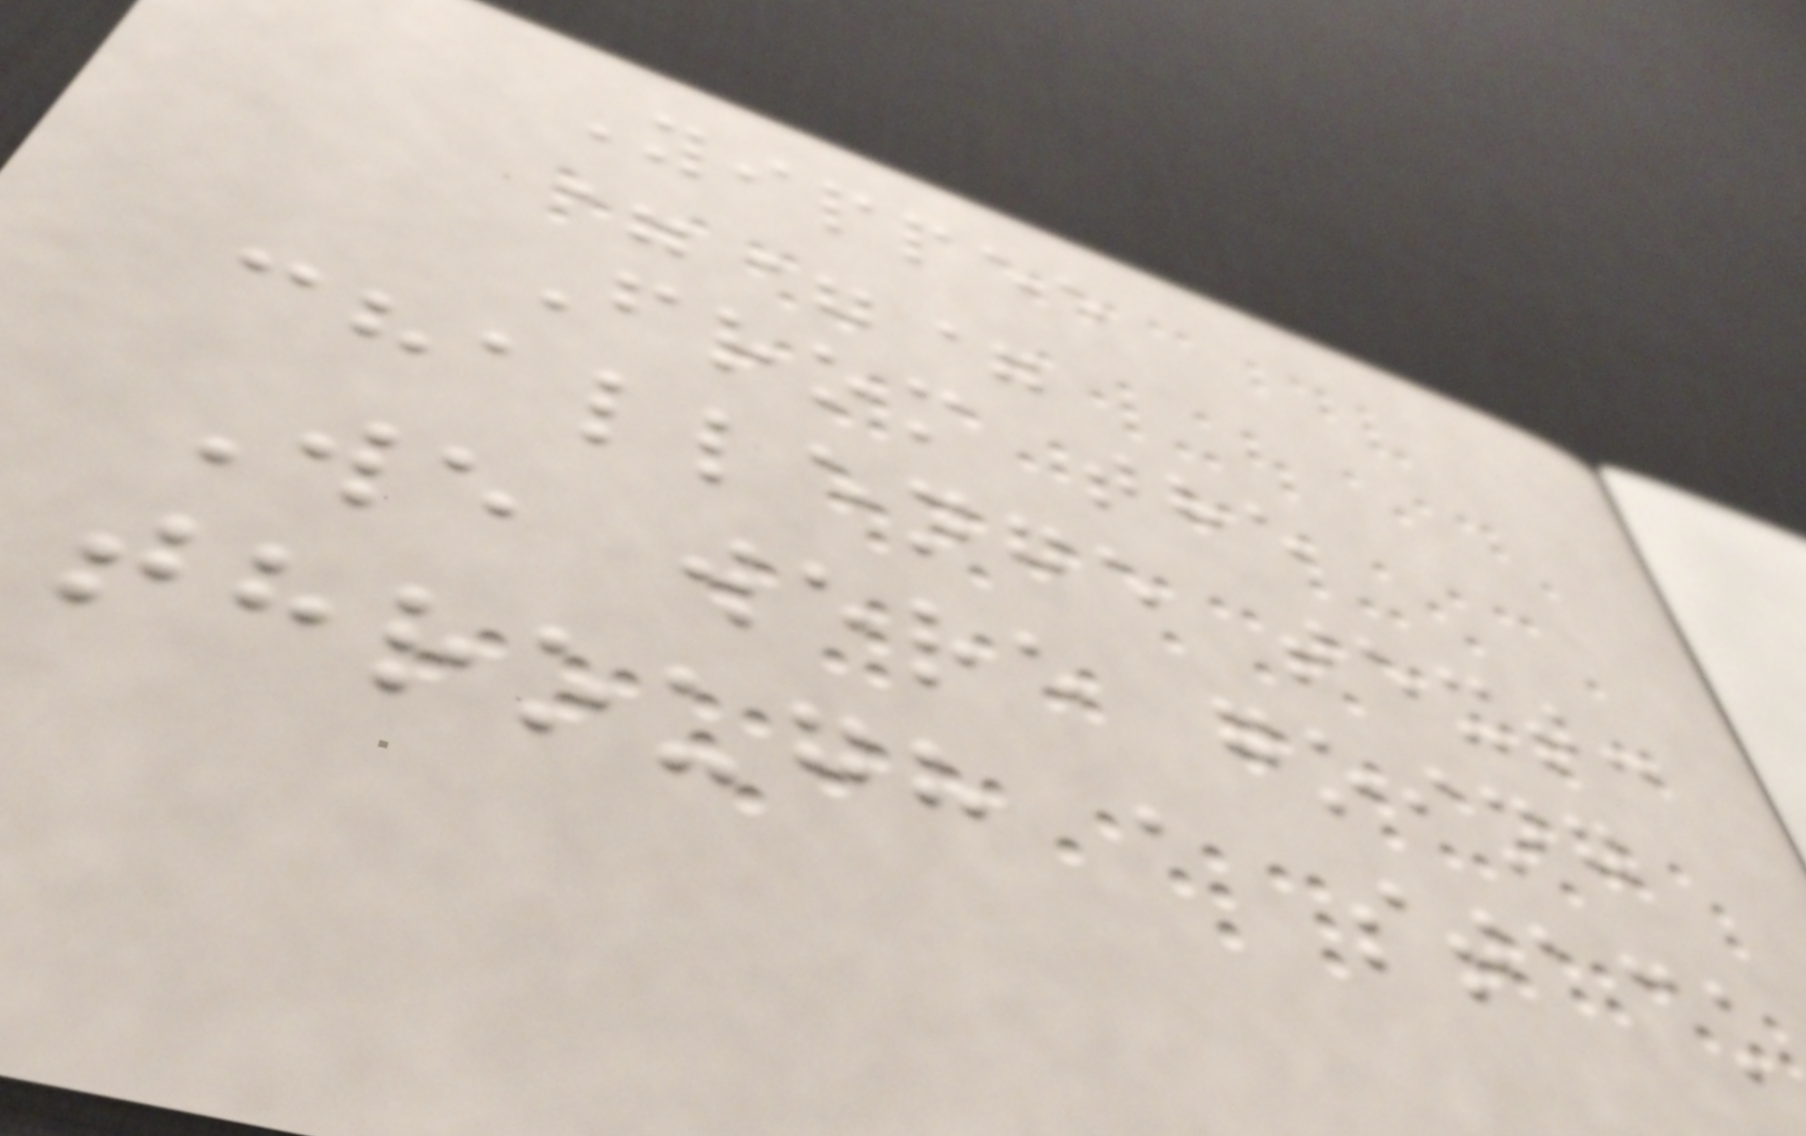Yippee
===
From the
challenge text:
We were going
through a stack
